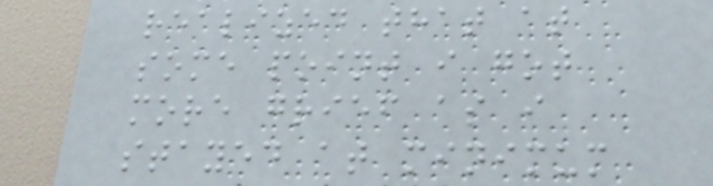realized that at
some point i got
more grief as i
stayed at minimum
